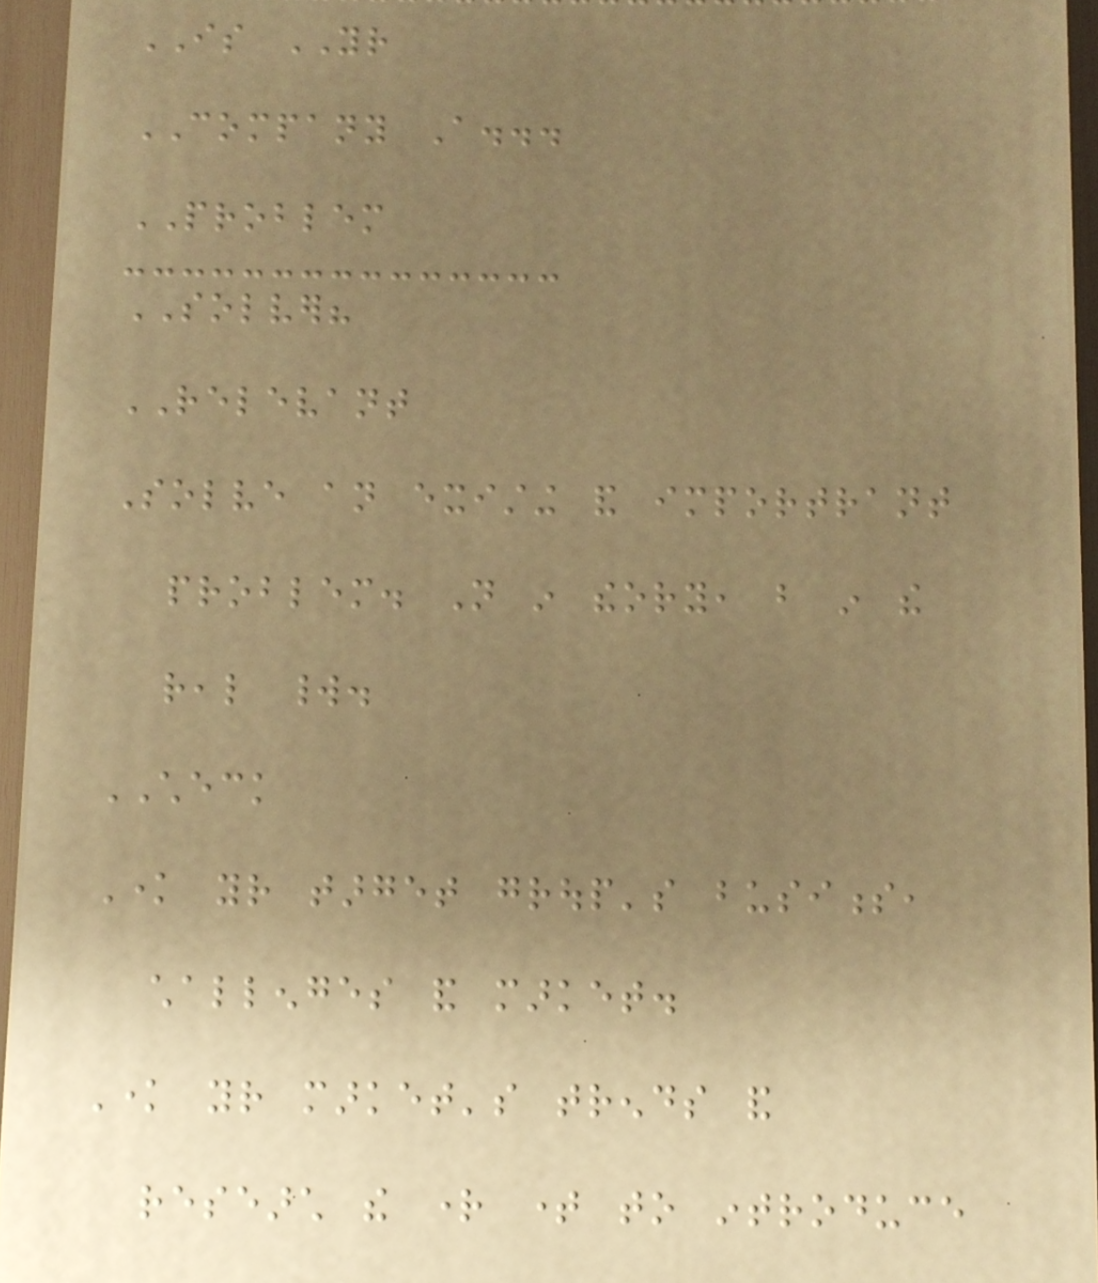IS YOUR
COMPANY A...
PROBLEM
SOLVER?
RELEVANT
Solve an existing and importrant
problem. Not in theory, but in the
real world.
CHECK
Know your target group's business,
challenges and market.
Know your market's trends and
research the right time to introduce
